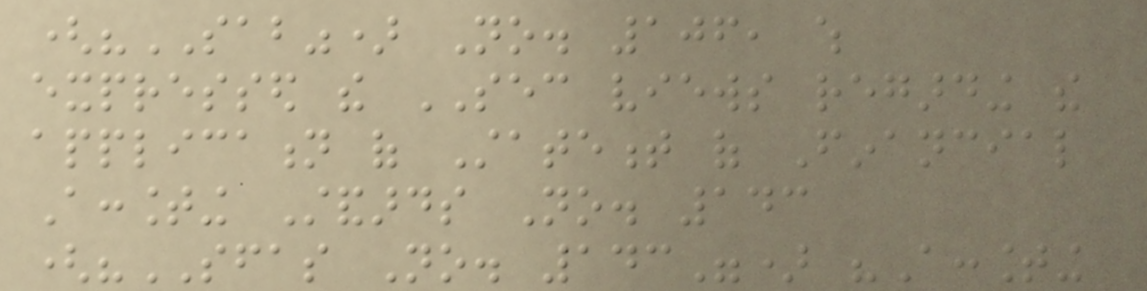("SAB") No. 106, which
expressed the SEC views regarding the
application of Statement of Financial
Accounting Standards No. 143
("SFAS No. 143") "Accounting
